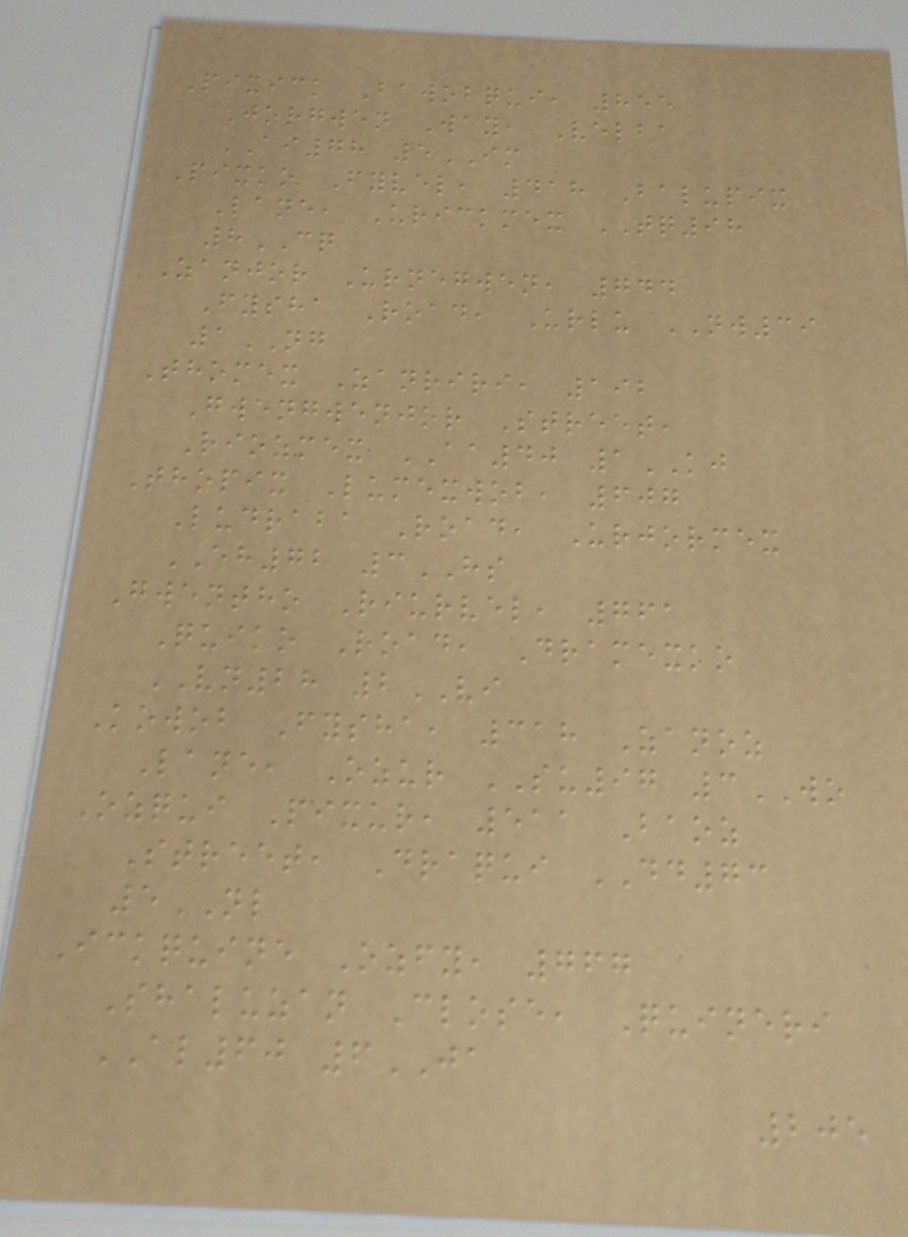Pixick Bawobqui, 855
Jorgwen Way, Velba
AI78 5IM
Pixko Fyvel, 418 Balupix
Lane, Urickmex TQ98
8CQ
Zanjor Urnegwen, 744
Fysha Road, Urlu NW39
1NG
Thomex Zanriri, 192
Gwengwenjor Street,
Riozmex AA40 1KJ
Thopix Lumexwob, 607
Ludraba Road, Urjormex
EH72 3HS
Gwentho Riurvel, 761
Quiko Road, Dramexko
VN28 2VI
Kowob Fysha, 318 Zanoz
Lane, Ozur SU97 3WO
Ozqui Pixur, 511 Baoz
Street, Draqui DD73
5NL
Ickquine Ozfy, 767
Shaluzan Close, Quineri
AL60 6JA
205
